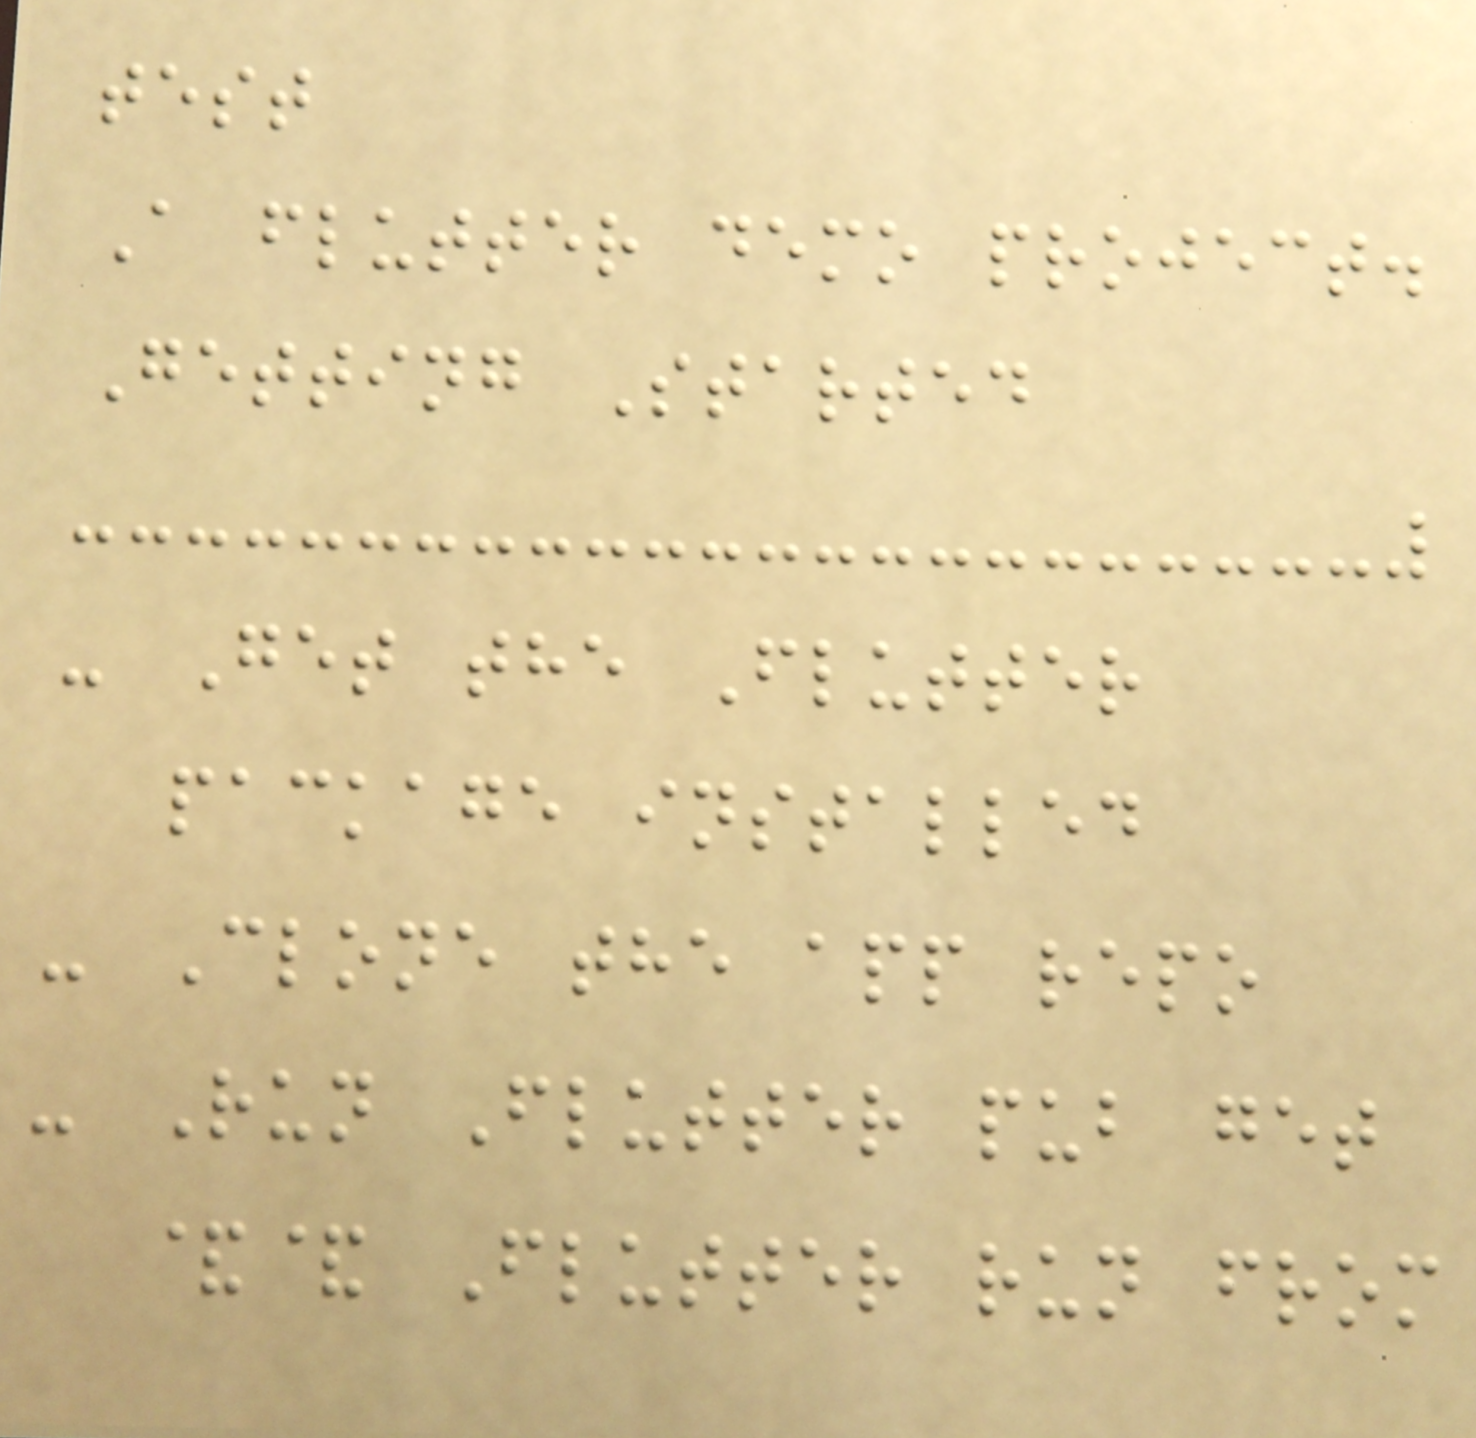test
A flutter demo project.
Getting Started
- Get the Flutter
package installed
- Clone the app repo
- Run Flutter pub get
&& Flutter run from
